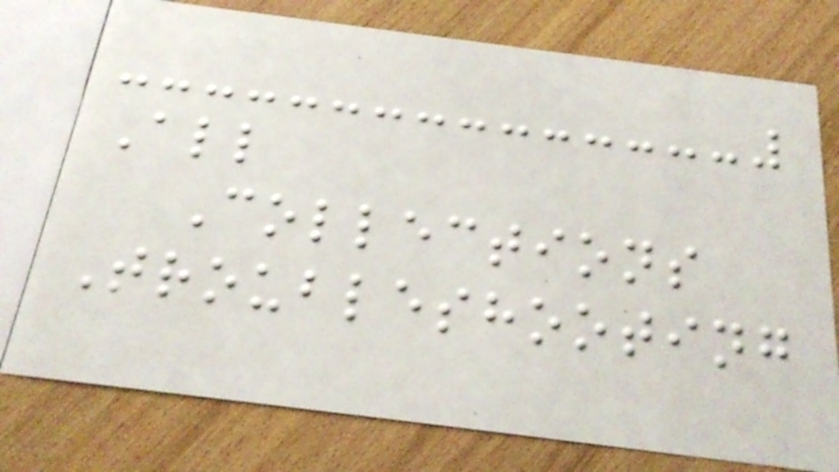All
Collections
Troubleshooting
